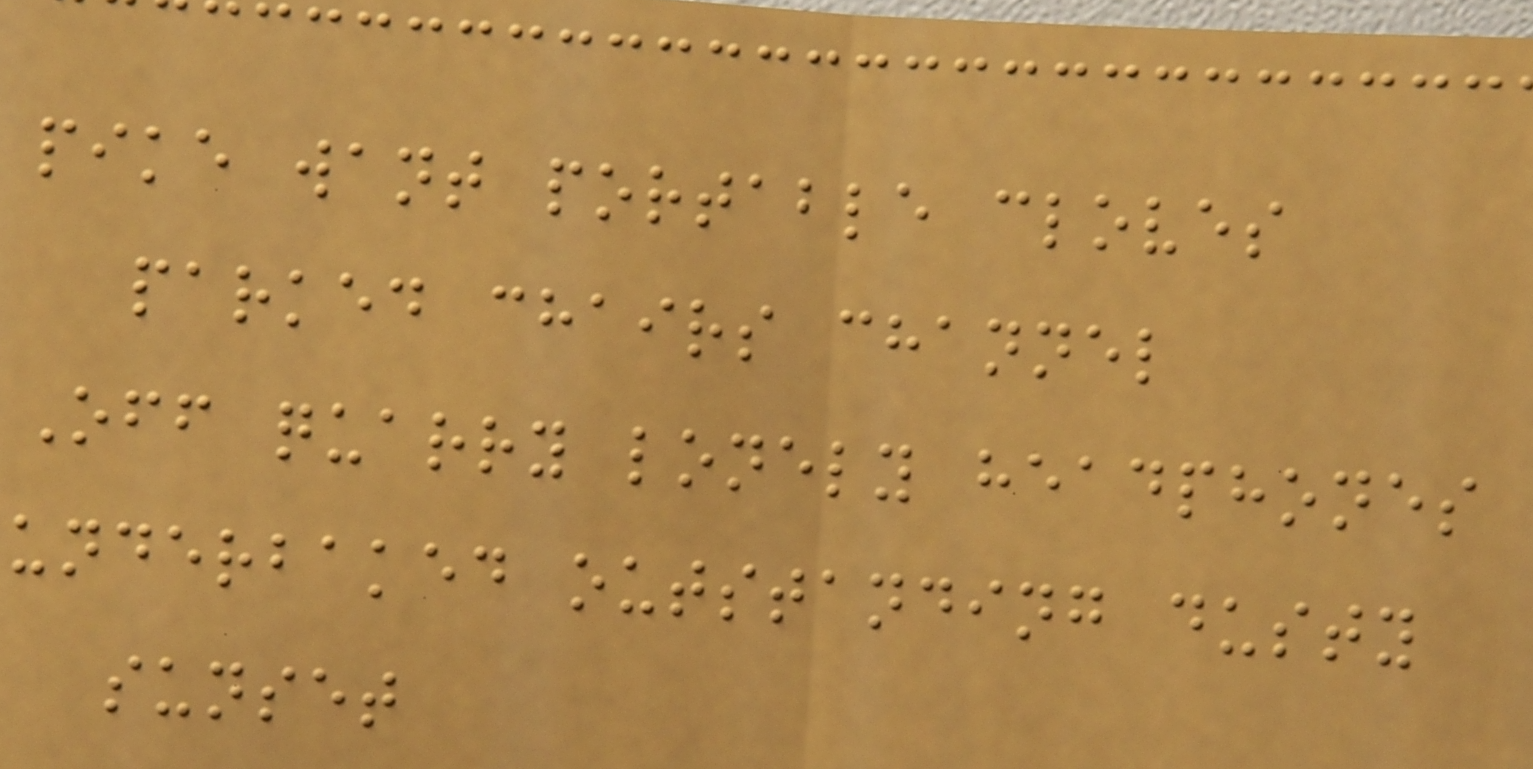pike want portable cloves
parked chairs channel
Off quarry lonely headphones
underbaked outstanding dusty
sunset
